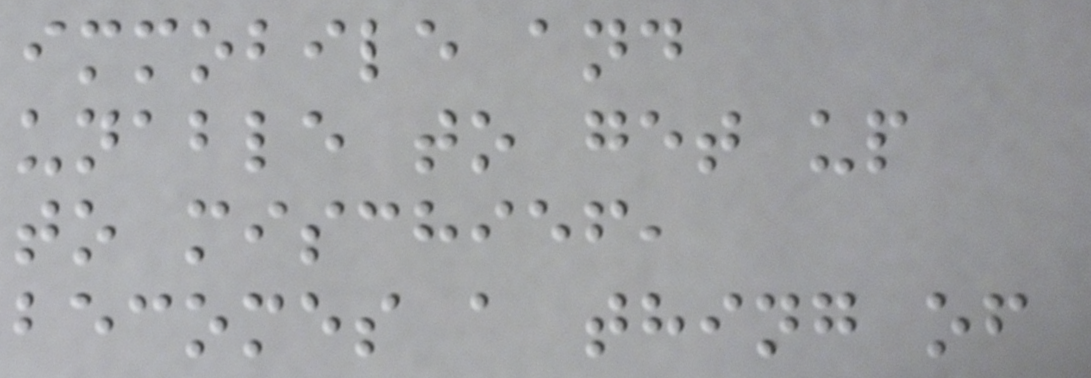immobile and
unable to get up
to mischief,
becomes a thing of
